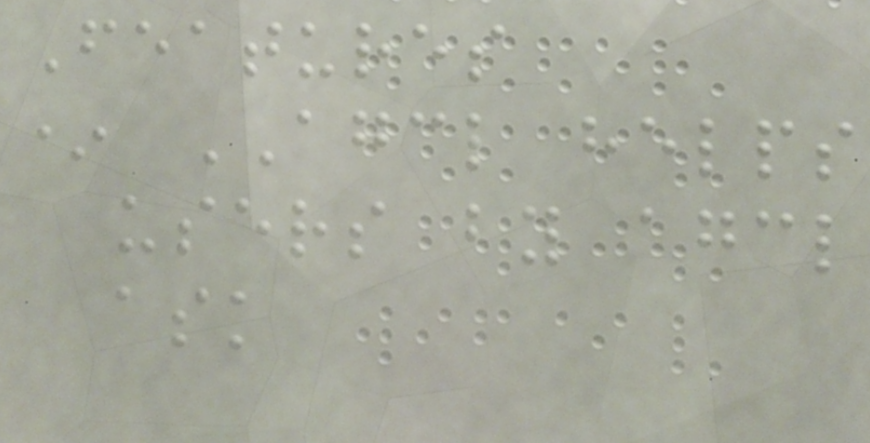Features
* AGCL helps
users by agcl
ask
